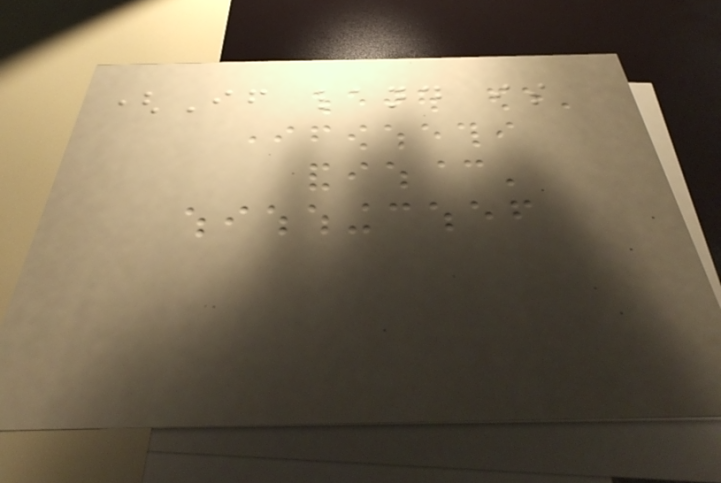(If land is
